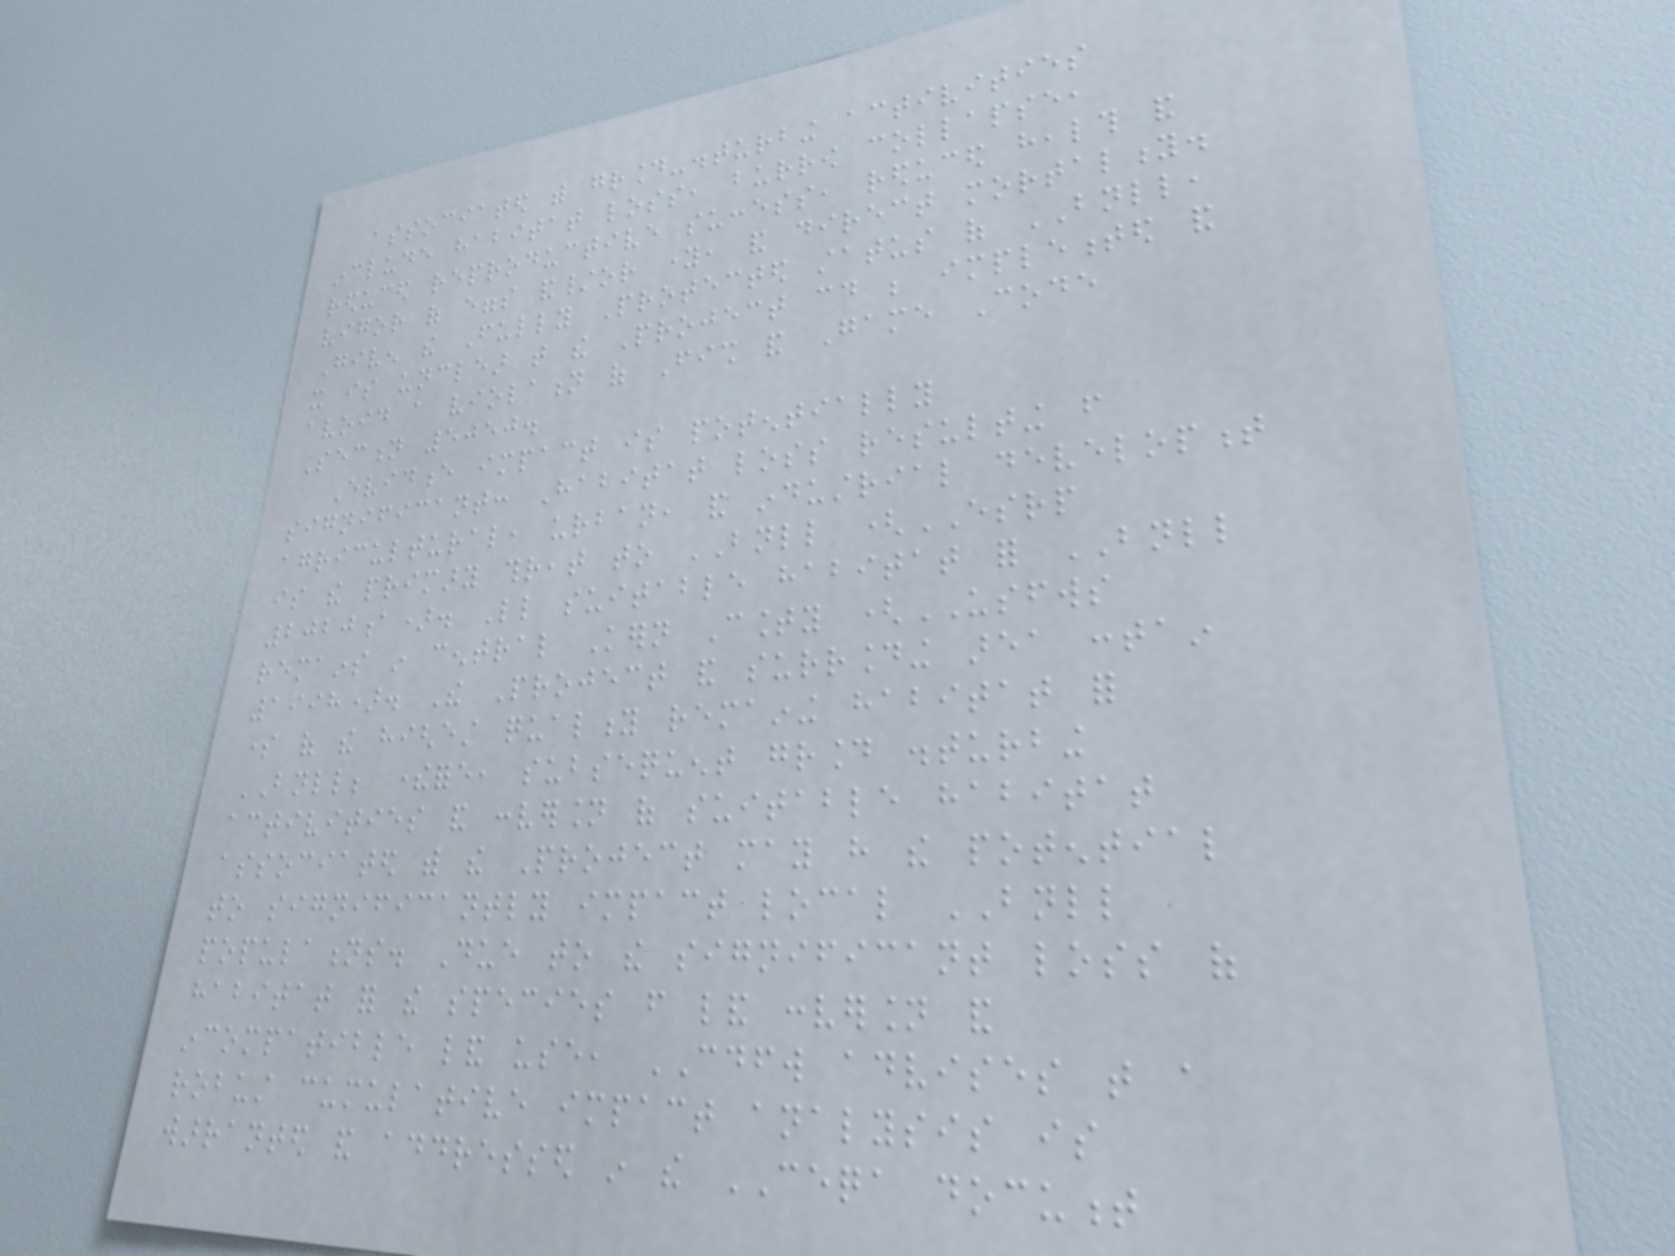associated with ground-disturbing activities
include habitat loss, burrow collapse,
reduced reproductive success, reduced health and
vigor of eggs and/or young, and direct mortality.
Given the Fully Protected status of BNLL,
it is unclear that the Project could be implemented and
avoid a violation of Fish and Game Code
Section 5050.
Evidence impact is potentially
significant: Habitat loss resulting from
agricultural, urban, and industrial development
is the primary threat to BNLL (ESRP
2020a). Little suitable habitat for BNLL
remains in central Kern County (USFWS
1998). The Project and surrounding area contain
some of the highest quality remaining habitat for
BNLL; therefore, subsequent ground disturbing
activities and conversion of suitable habitat
associated with the Project may have the potential
to significantly impact local BNLL
populations. Due to the significant loss of
habitat for the species from land conversion and
incompatible land use, CDFW advises that a
robust cumulative impact analysis is
warranted and addressed in the CEQA document
